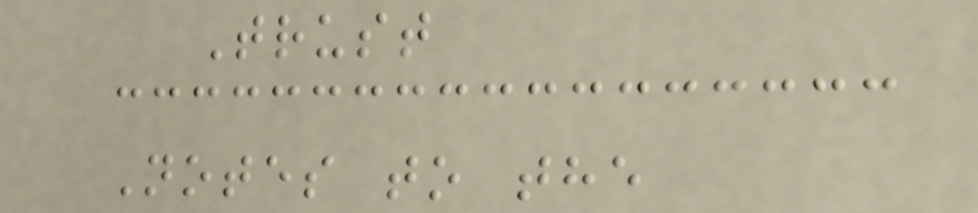Trust
Notes to the
